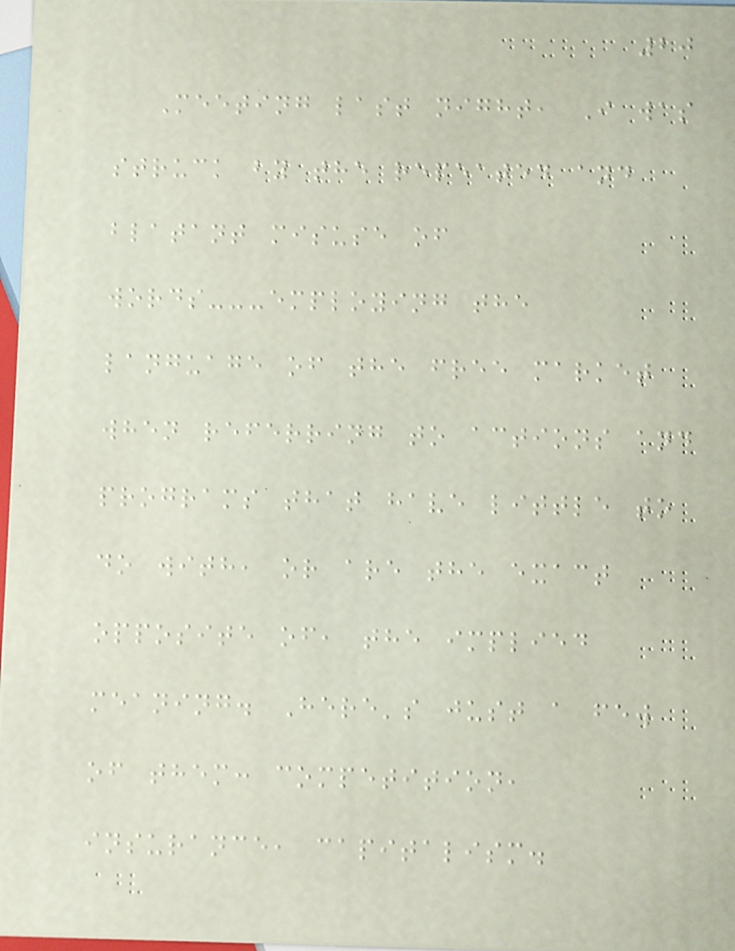20
Meeting last night, I was
struck by the repeated and
blatant misuse of
words---employing the
language of the free market
when referring to actions and
programs that have little to
do with, or are the exact
opposite of, the implied
meaning. Here's just a few
of them: competition,
insurance, capitalism.
